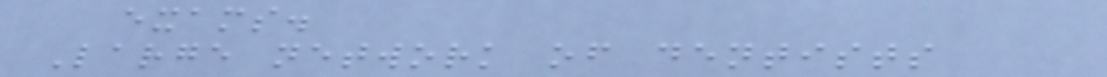exams.
Large network of dentists
